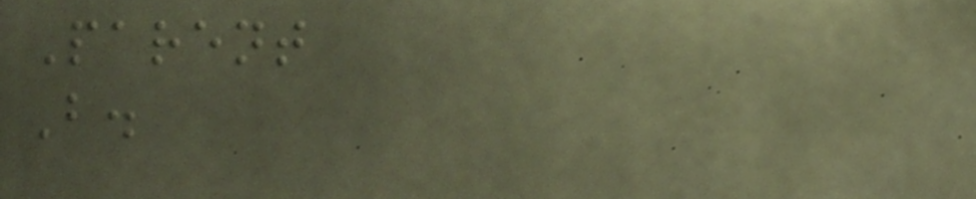Parent
B.
